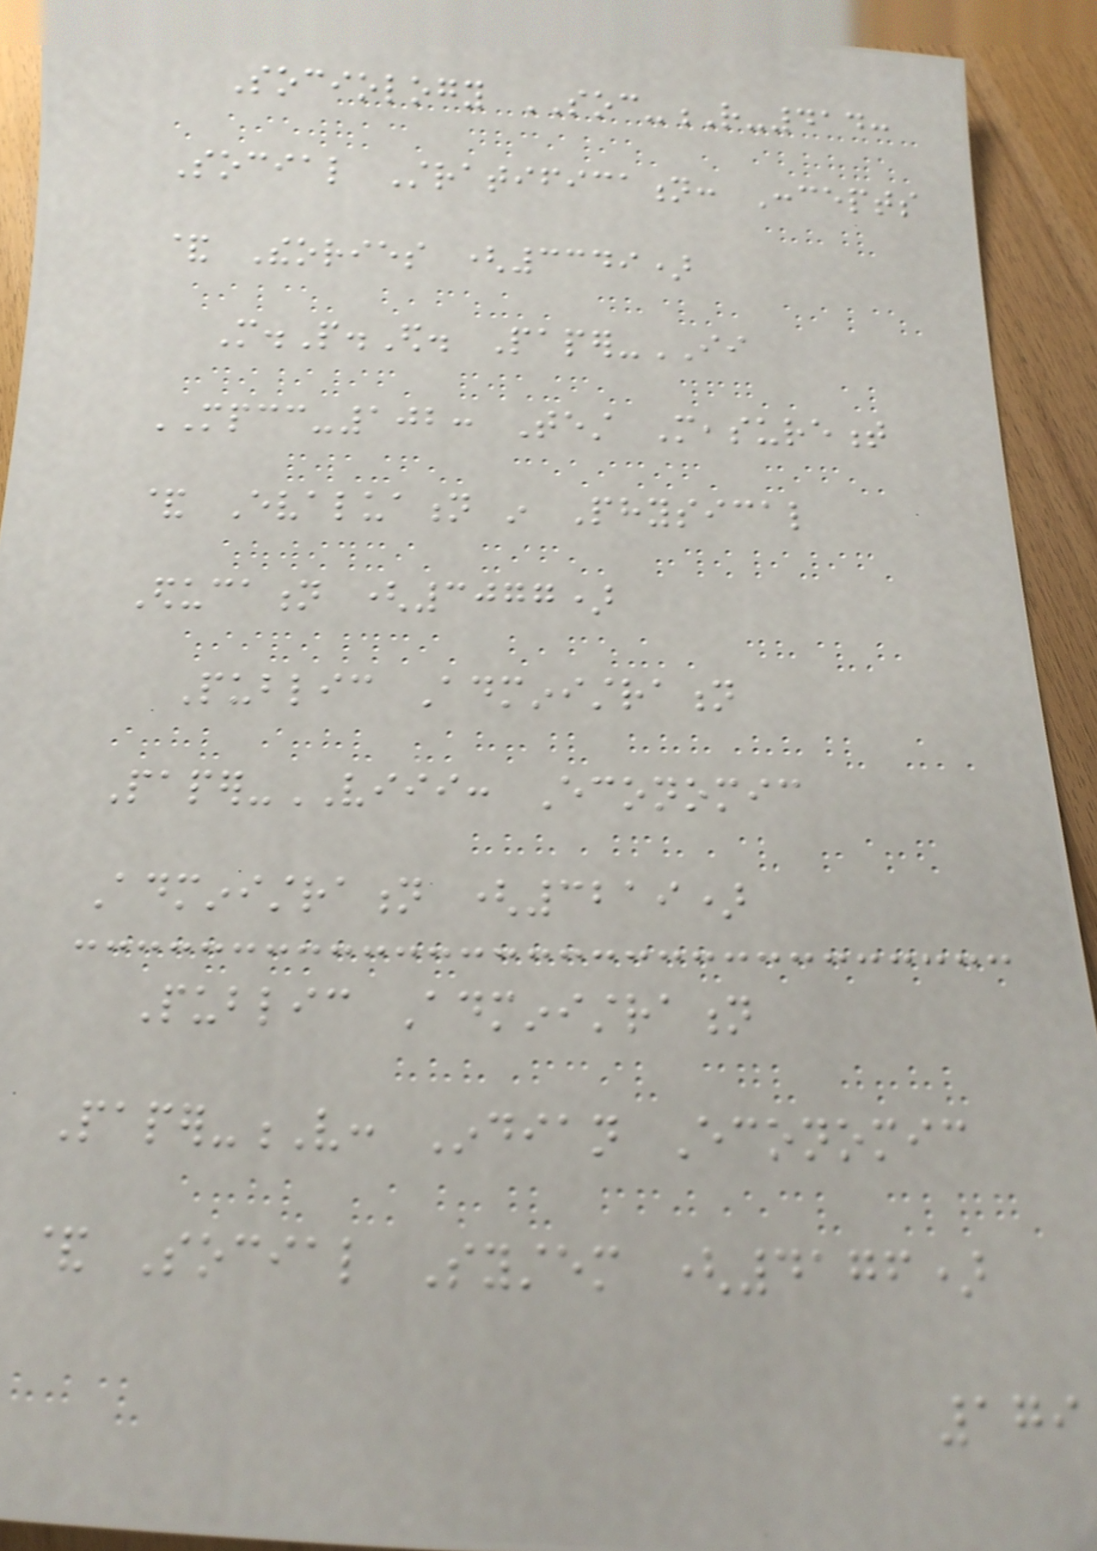Sociology SOC-R-414:
Social Stratification: Concepts
& Theories (3349)
M.P.Ed. Paper-II
MPCC-102: Test Measurement
& Evaluation in Physical
Education (3077)
Public Administration
Paper-VIII: Economic
Administration (3219)
Public Administration
Paper-V: Indian Economic
& Social System (4176)
179
